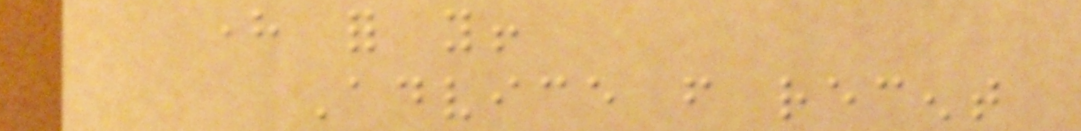here for you!
Advice from recent
